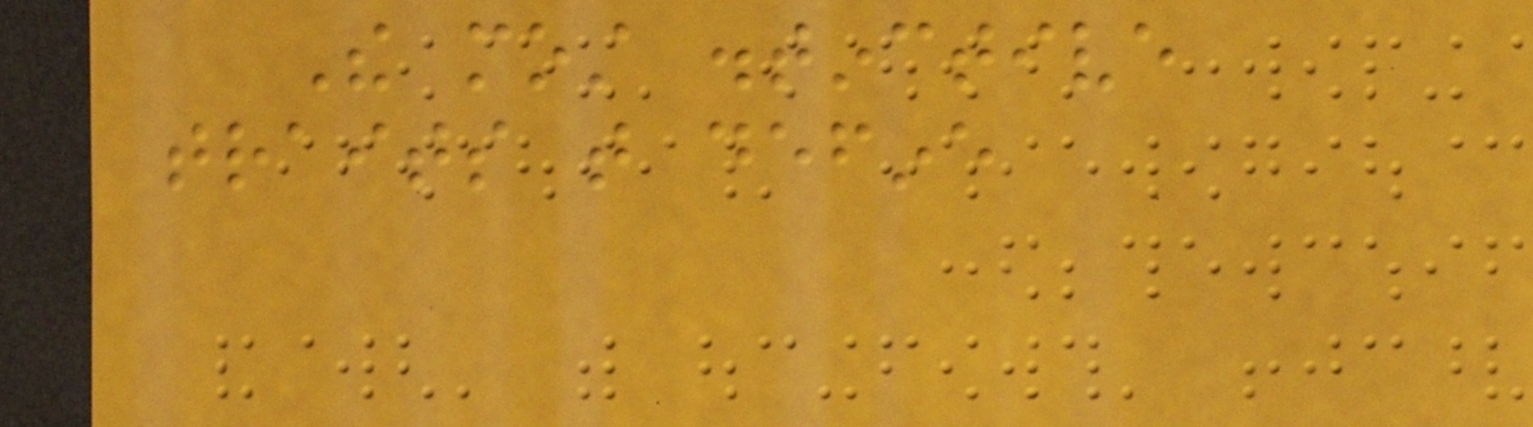The most distinctive
traits that define
